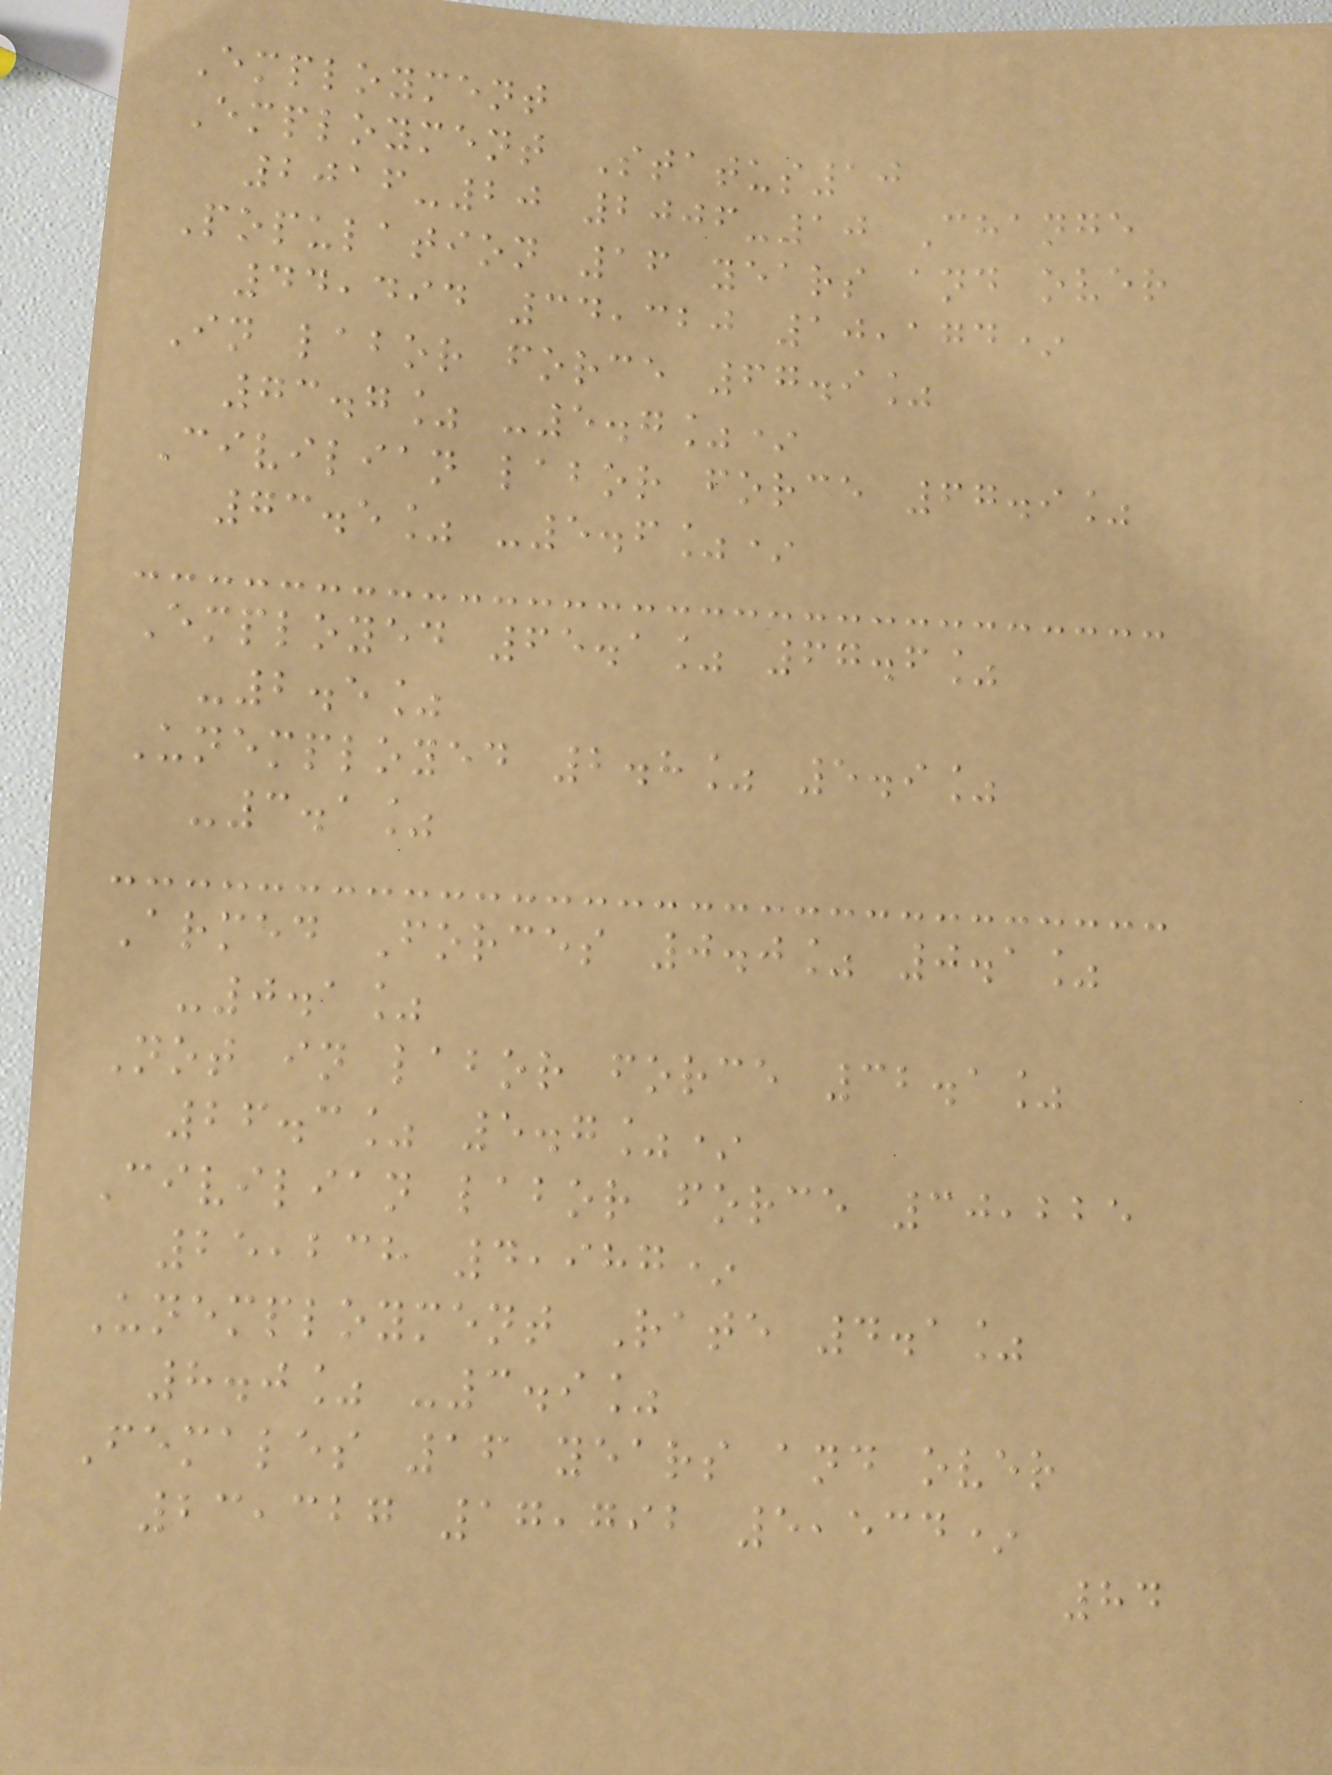Employment
Employment Status10
2016-20 2006-10 Change
Population 16 years and over
44,494 34,320 10,174*
In labor force 67.9%
73.7% -5.7%*
Civilian labor force 67.9%
73.5% -5.6%*
Employed 65.1% 67.6%
-2.5%
Unemployed 2.8% 5.9%
-3.1%
Armed Forces 0.0% 0.1%
-0.1%
Not in labor force 32.1%
26.3% 5.7%*
Civilian labor force 30,225
25,238 4,987*
Unemployment Rate 4.1%
8.0% -3.9%
Females 16 years and over
23,327 17,792 5,534*
84
